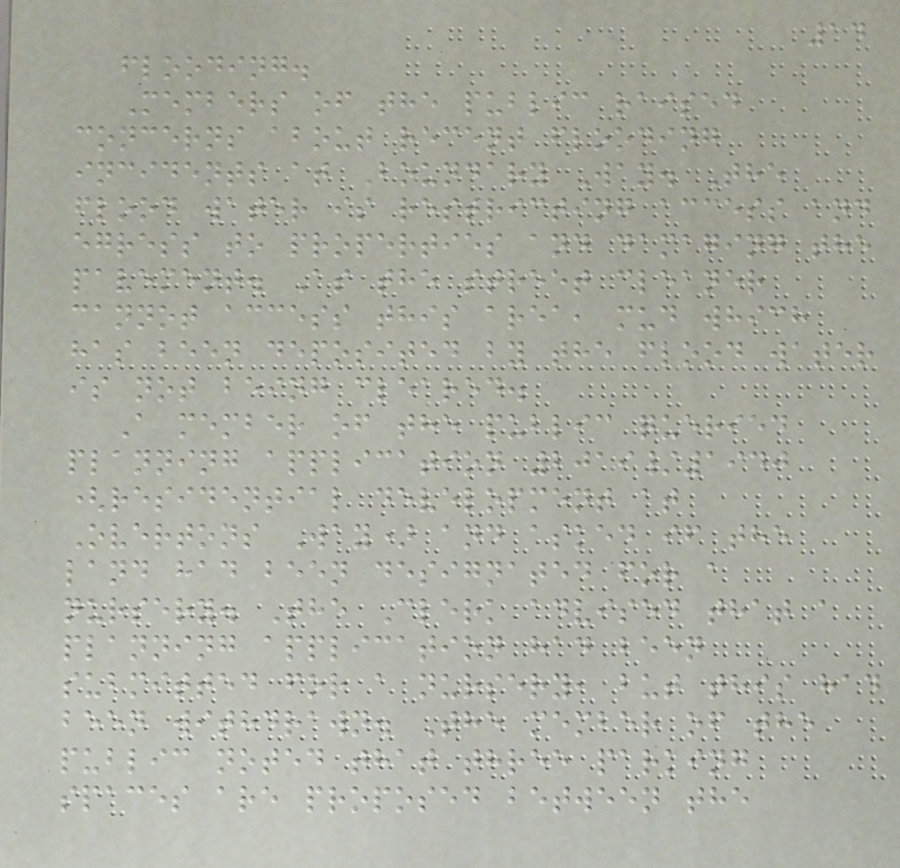14
flooding.
Members of the public raised
concerns about recent flooding
incidents at Boundary Way. The
flood water is restricting access and
egress to properties and damaging the
pavement. As the street cleaner
cannot access this area, mud which
has been deposited by the flood water
is not being cleared.
A member of the public queried
planning application 2019/1940
(residential development at
Overtons Way) and asked if the
land had been designated for a
nursery. The Clerk advised that a
planning application had been
submitted for a nursery, but this had
been withdrawn. The member of the
public noted that three parking
spaces are proposed between the
